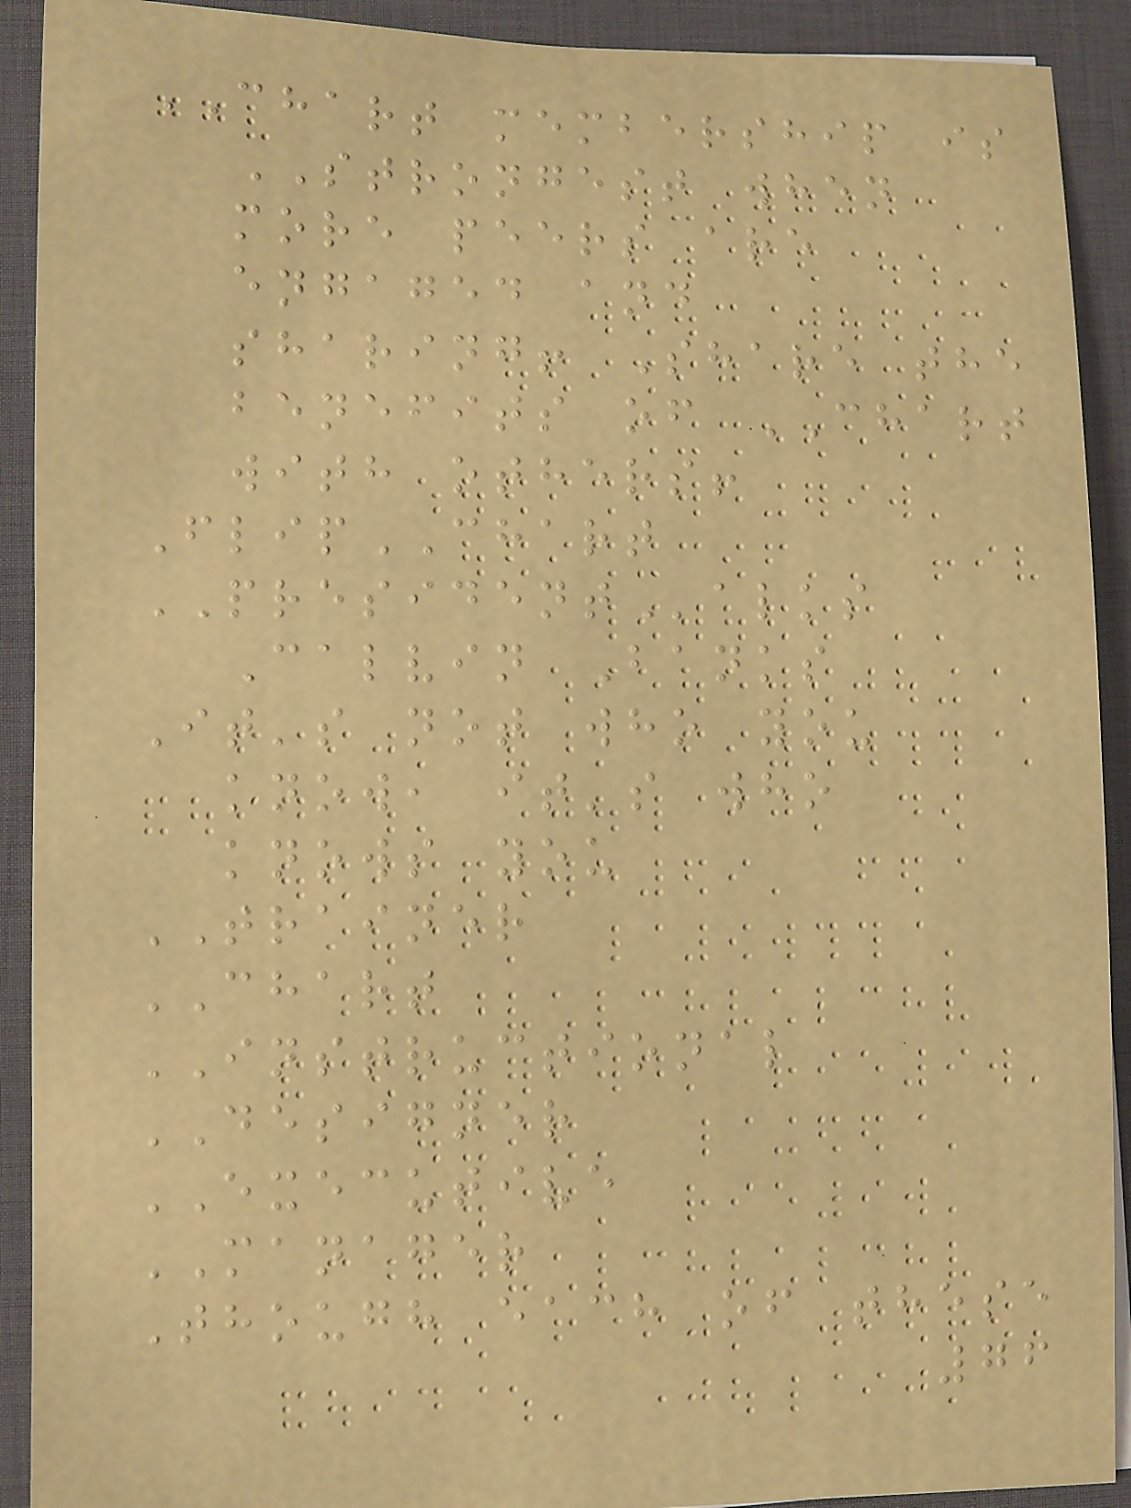CHART membership is
STRONGEST when
more peers are
engaged and
sharing! Share the
benefits of CHART
with others!
FlipCHART
PRESIDENTalks
Calvin Banks
It's not who you
know, it's who
knows you
TRAINER
CHART
INSTRUCTIONAL
DESIGNER
EXECUTIVE
MANAGER
Though each of these
76
